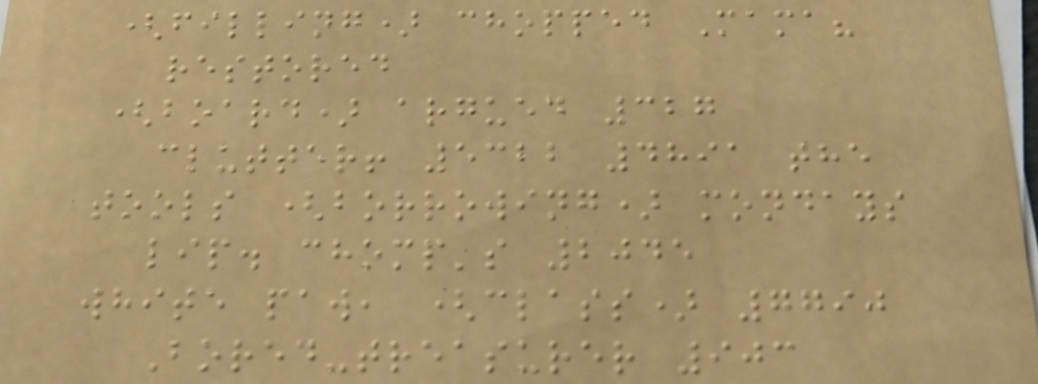(filling) chopped Mama?
restored
(board) argued 327
clutter! 5322 4891 the
tools (borrowing) mondays
lip. chomp's 2045
white paw, (class) 7790
Bored-treasurer 903
